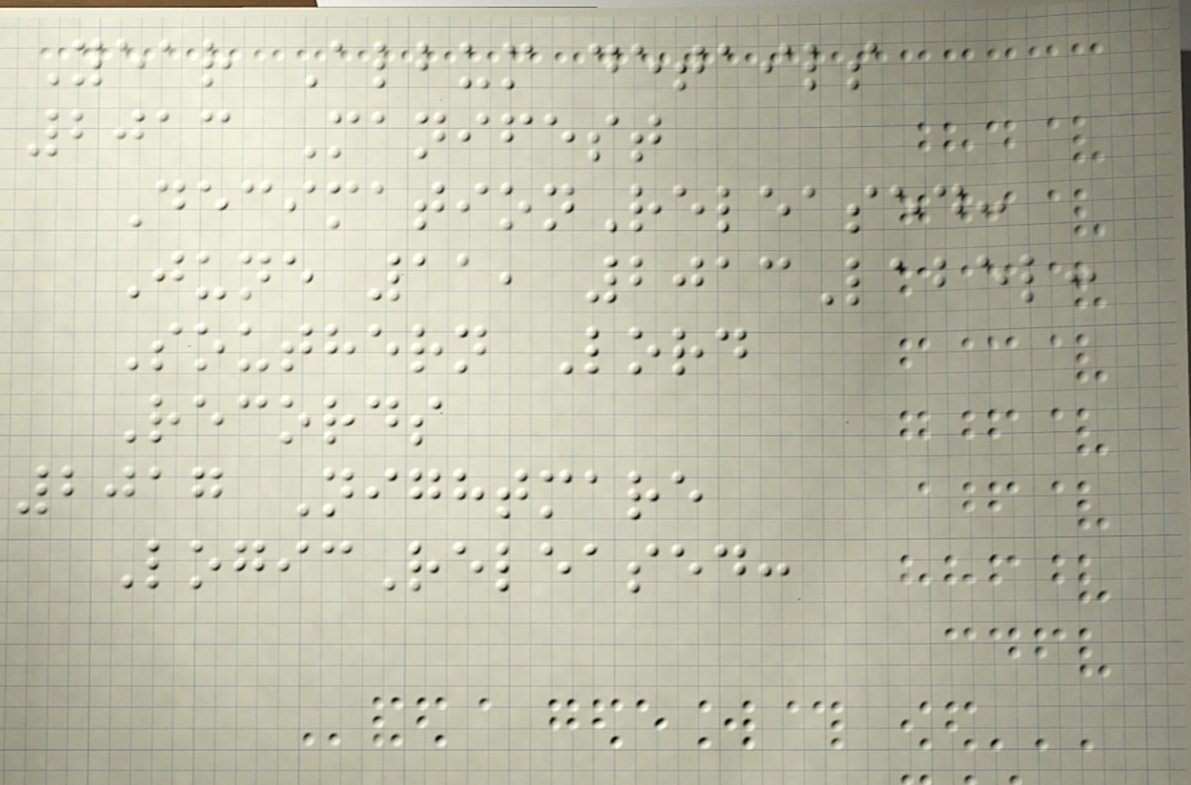Year Album details
2013 Manifest
DecimationReleased:
June 11, 2013Label:
Southern Lord
Records
2017 Nightmare
LogicReleased:
